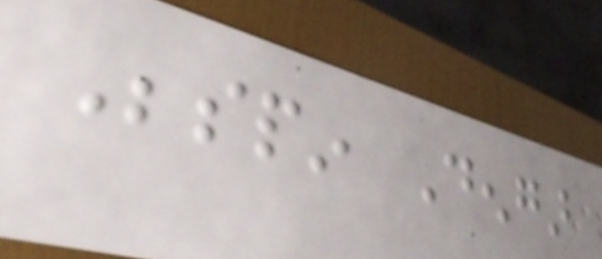Bespin Dengar
